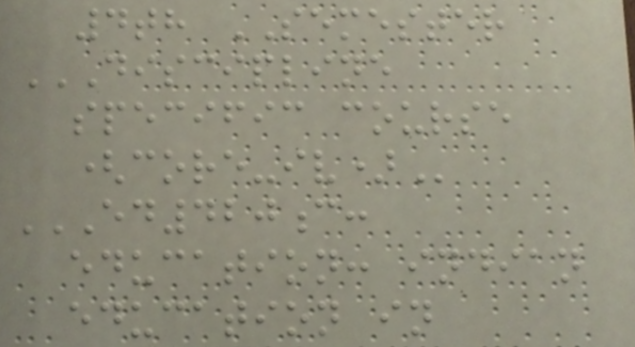4th SEMESTER
DISCIPLINE
SPECIFIC COURSE
(CORE-IV)
ED420C:
EDUCATION: INDIAN
EDUCATION IN
